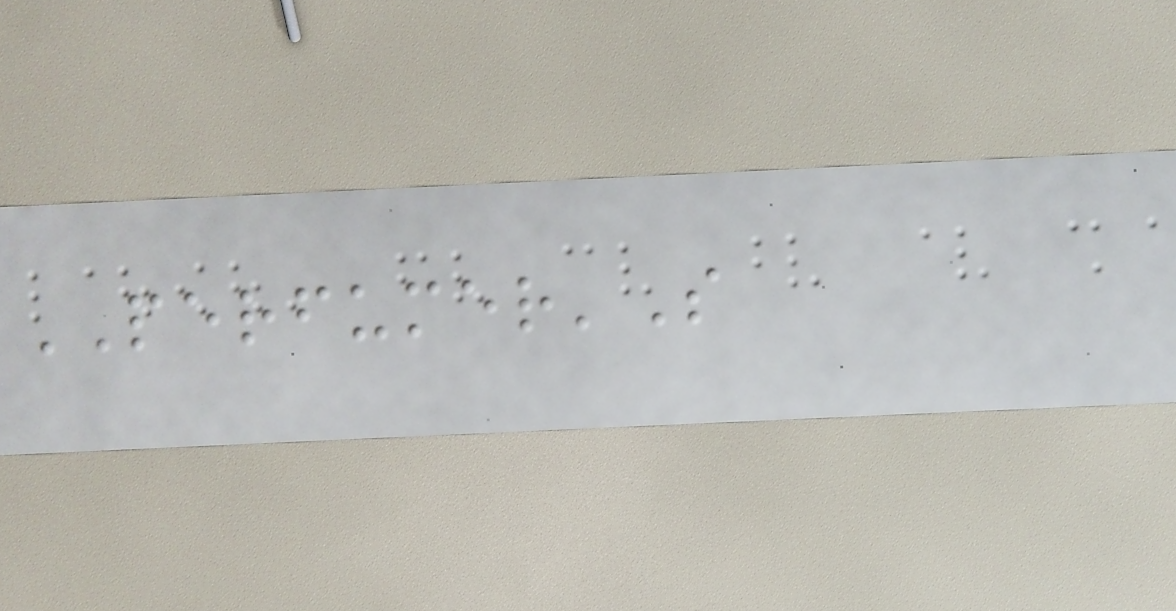PERFUMER'S
